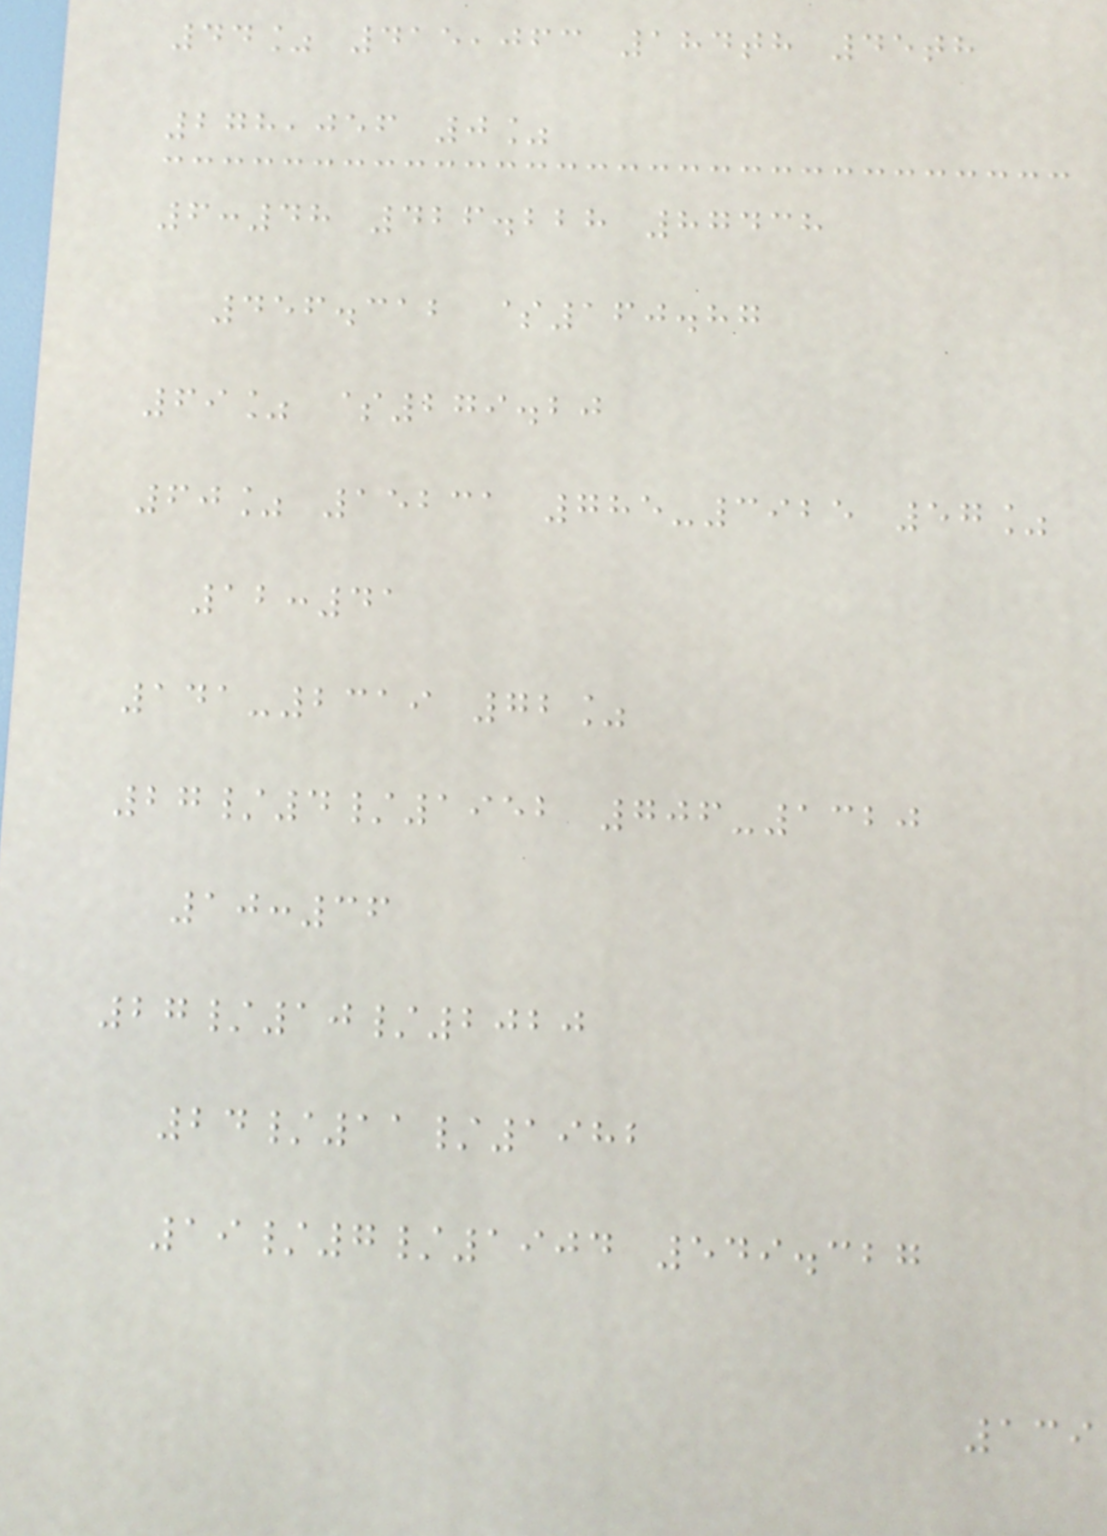44% 415,063 184th 45th
278,056 0%
6:48 426.228 87438
456.312 $160.87
69% $279.20
60% 15231 785-3925 57%
12:41
141-2319 72%
27/4/1952 706-1320
10:36
27/10/2020
24/11/1982
19/7/1904 549.327
139
